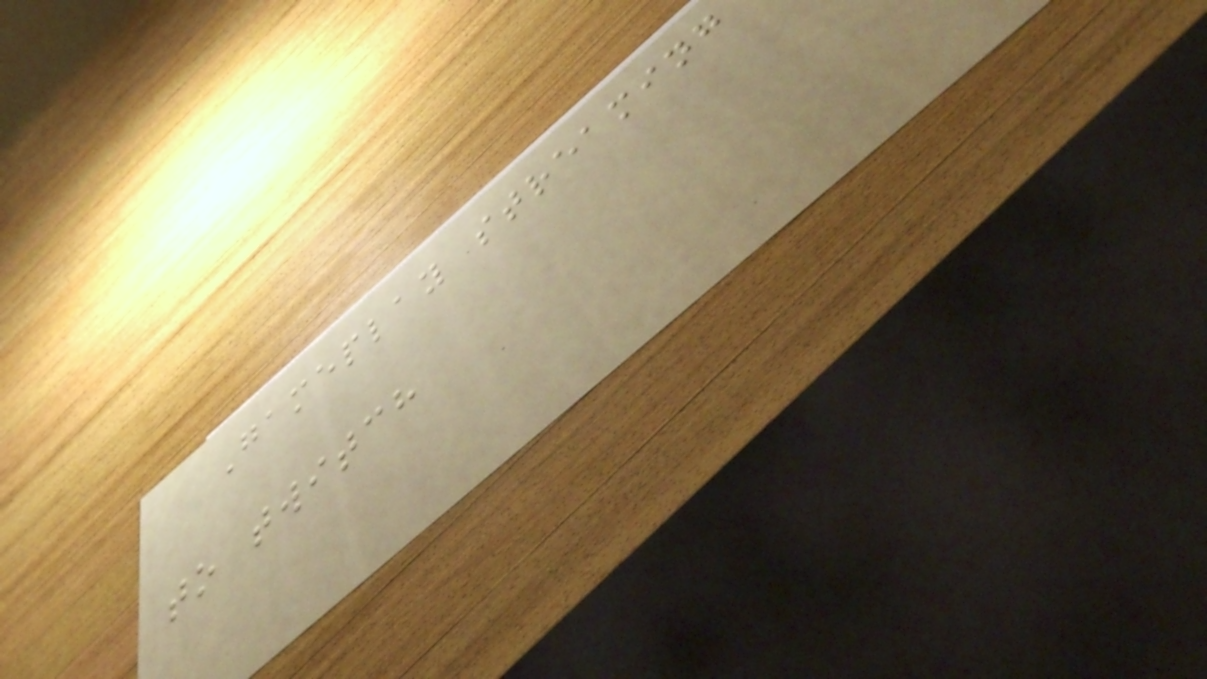Gameplay streaming
to twitch
